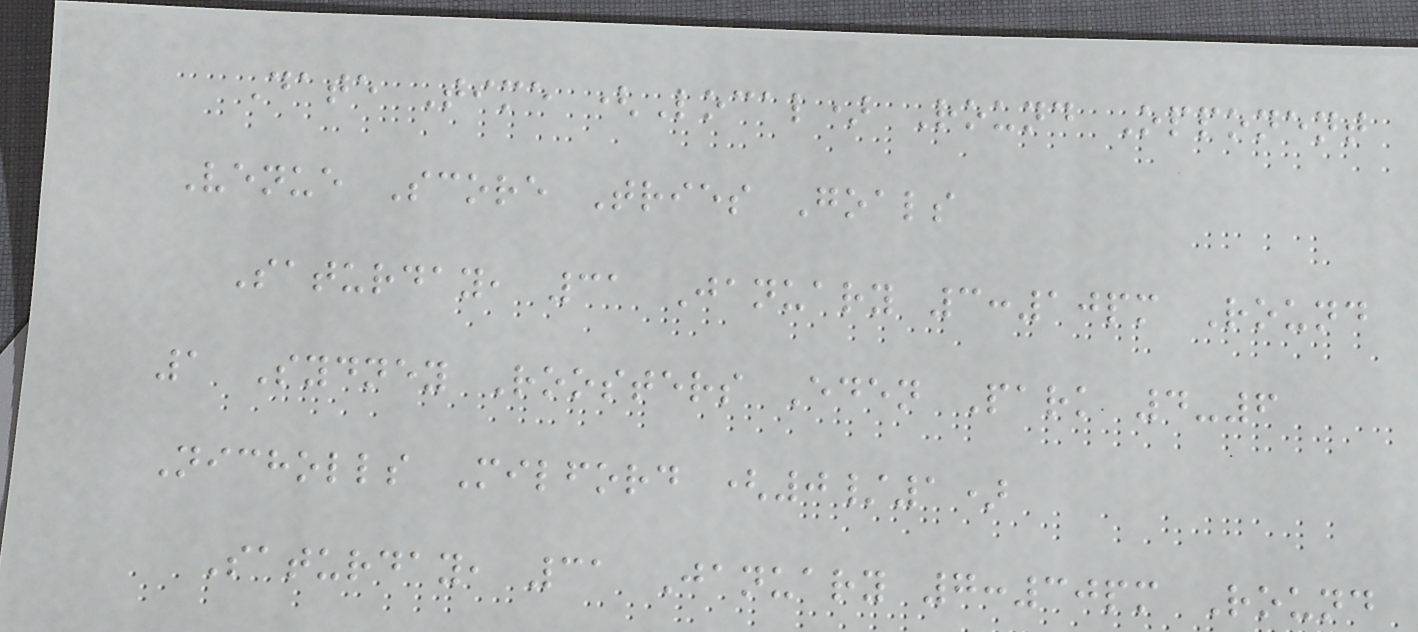Date Time (Local) Round Opponent
Venue Score Tries Goals
Saturday, 31 January 3:10pm Round
1 Sydney Roosters Eden Park 4-6
Nicholls Milford (0/1)
Saturday, 31 January 7:30pm Round
